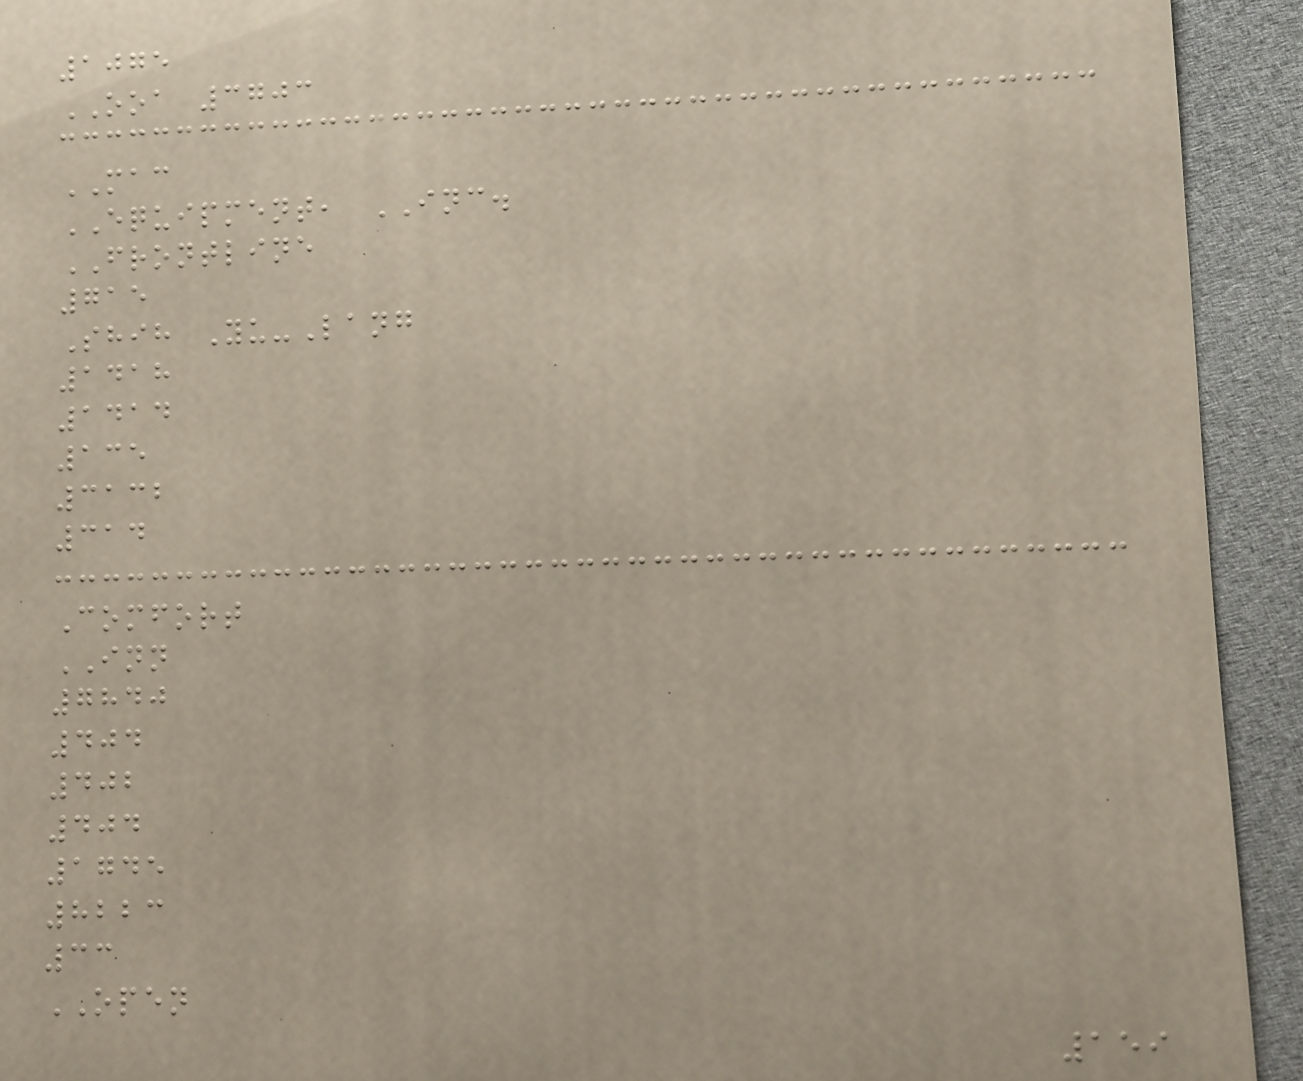1075
OOA 3703
MAC
EQUIPMENT, INC.
FRONTLINE
715
Shih Yu-Lang
1418
1414
135
3132
314
Comfort
INN
7840
404
402
404
1745
8223
33
OPEN
159
